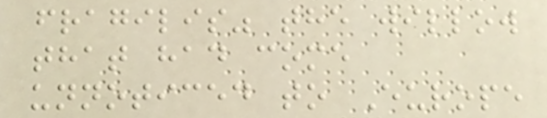fragilis" the willow
that had come
unnoticed to Europe
